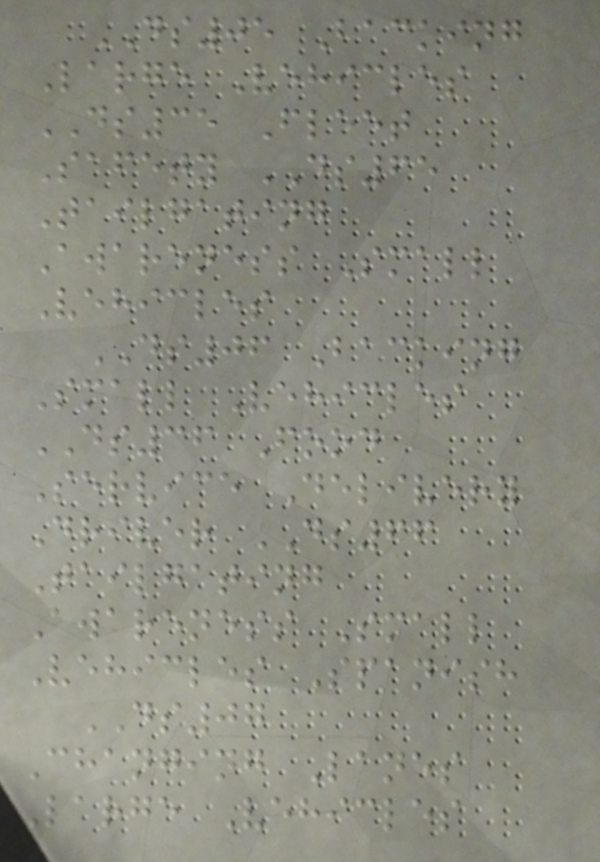DS05 Backing
Large Vehicles
DS35 Fleet
Safety DS65
Tailgating
Awareness Small
Vehicles
DS06 Backing
Small Vehicles
DS36 Food
Service Delivery
Driver DS66
Tailgating
Awareness Small
Vehicles Spanish
DS07
Changing Lanes
Large Vehicles
